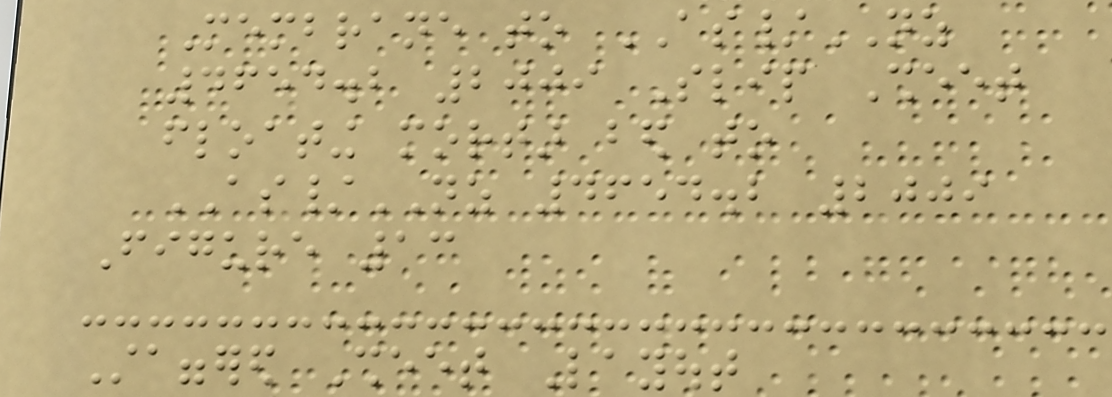Membrane to AS/NZ
4654.2 2009 Slip Sheet
floating mortar bed to
AS/NZ 4654.2 2009
Figure 13
Staggered Sheet Layout
